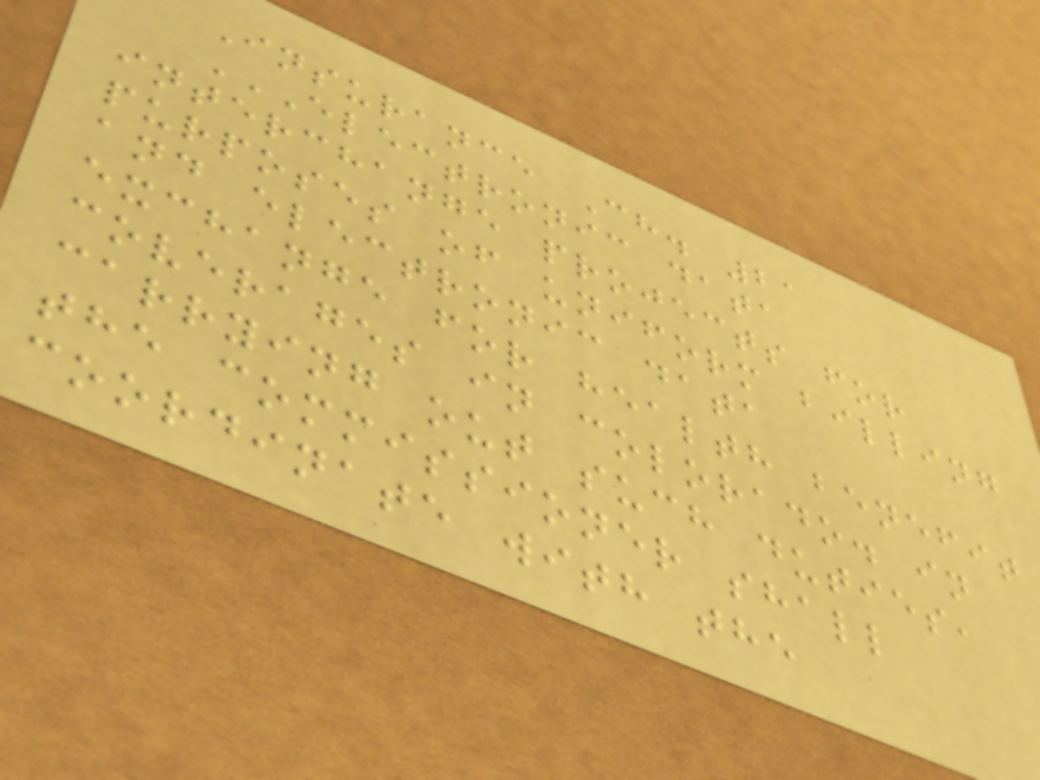Insurance Ch. 21
ELECTRONIC DATA
INTERCHANGE PROJECTS FOR
PURPOSES OF UNIFORM BILLING
AND ELECTRONIC DATA
EXCHANGE FOR HEALTH BENEFIT
COVERAGES IN COLORADO. IN
CARRYING OUT SUCH DUTIES,
THE COMMISSIONER SHALL
COORDINATE WITH THE
